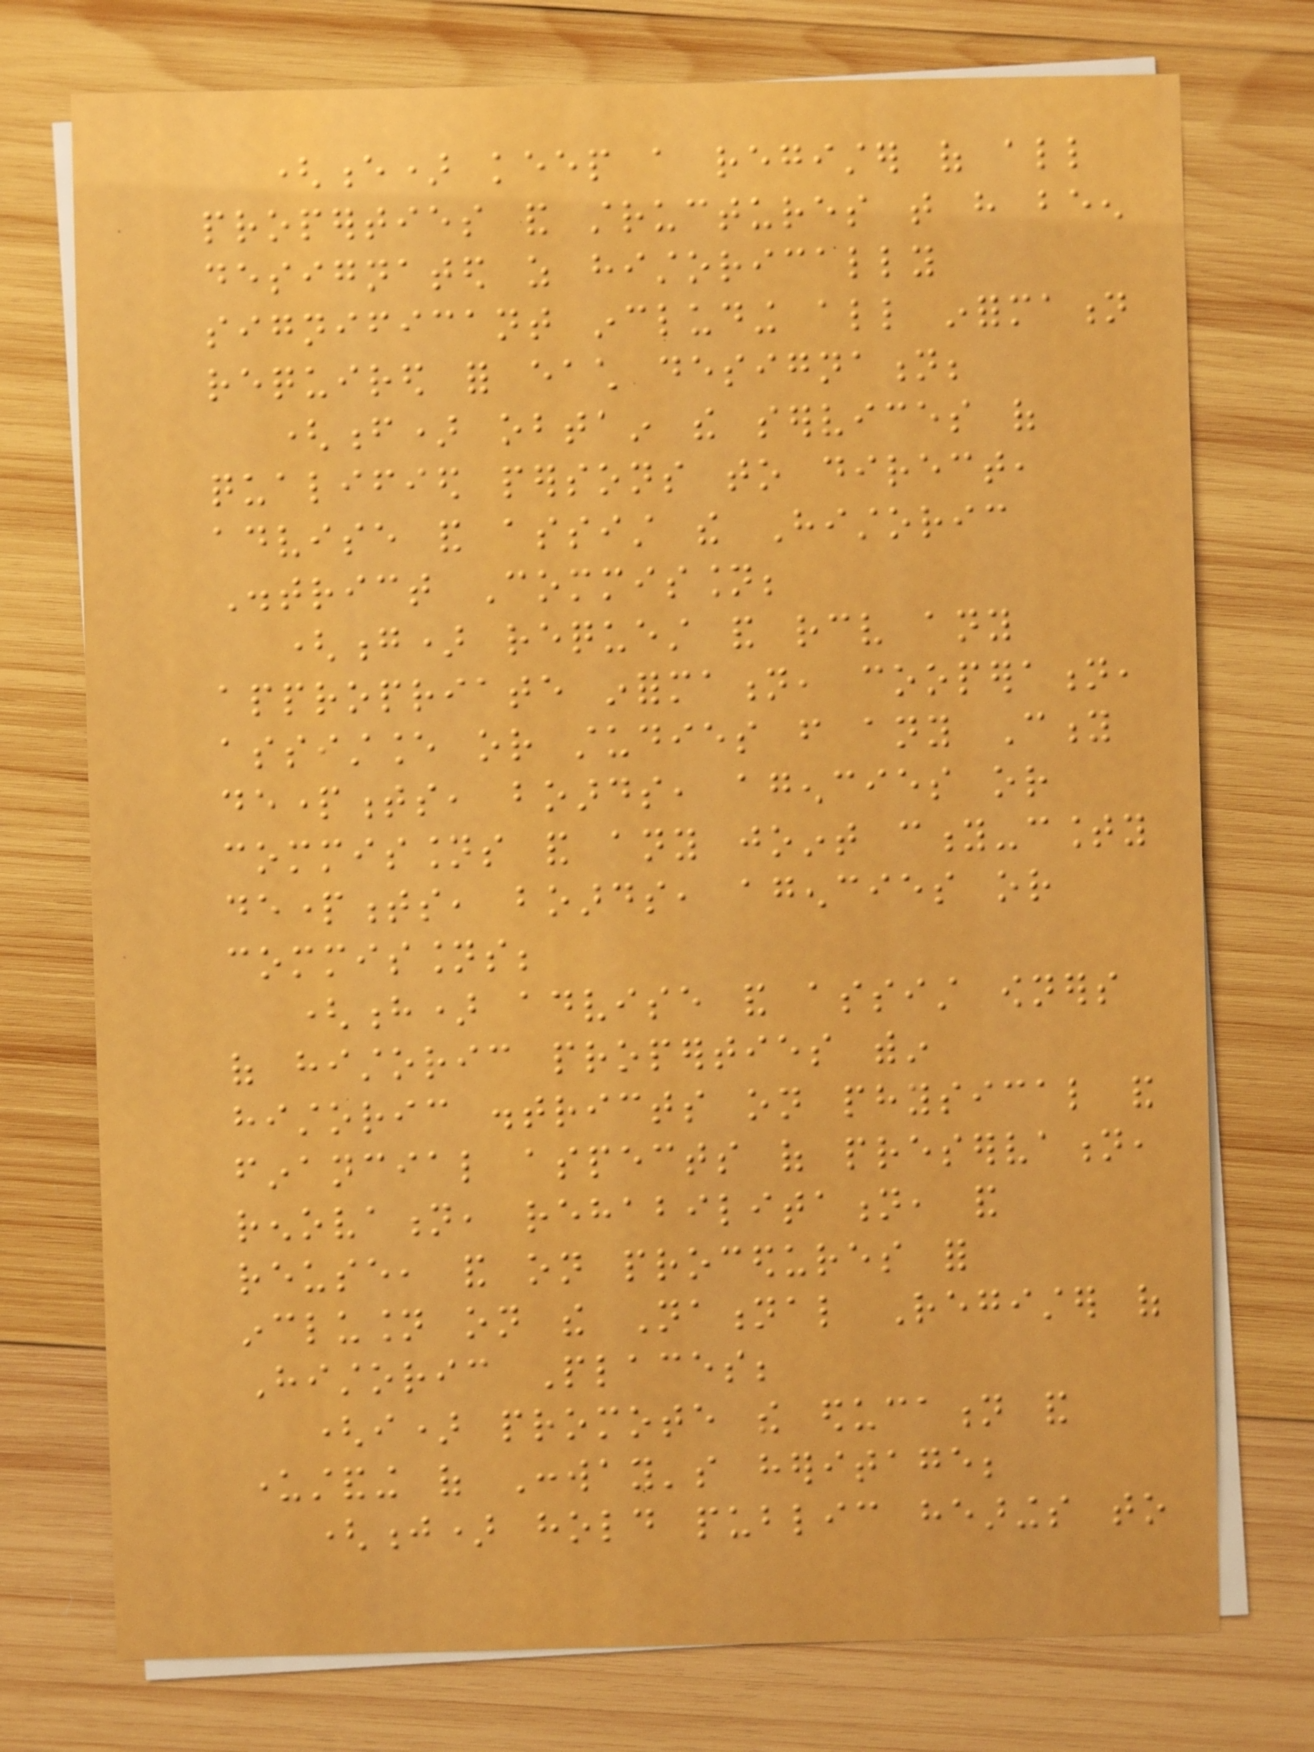(e) keep a register of all
properties and structures that have been
designated as historically
significant including all information
required for each designation;
(f) obtain the services of
qualified persons to direct,
advise and assist the Historic
District Commission;
(g) request and receive any
appropriate information, cooperation,
assistance or studies from any City
departments, boards, agencies or
commissions and any joint city-county
departments, boards, agencies or
commissions;
(h) advise and assist owners
of historic properties within
historic districts on physical and
financial aspects of preservation,
renovation, rehabilitation, and
reuse, and on procedures for
inclusion on the National Register of
Historic Places;
(i) promote the education and
understanding of Conway's heritage;
(j) hold public hearings to
